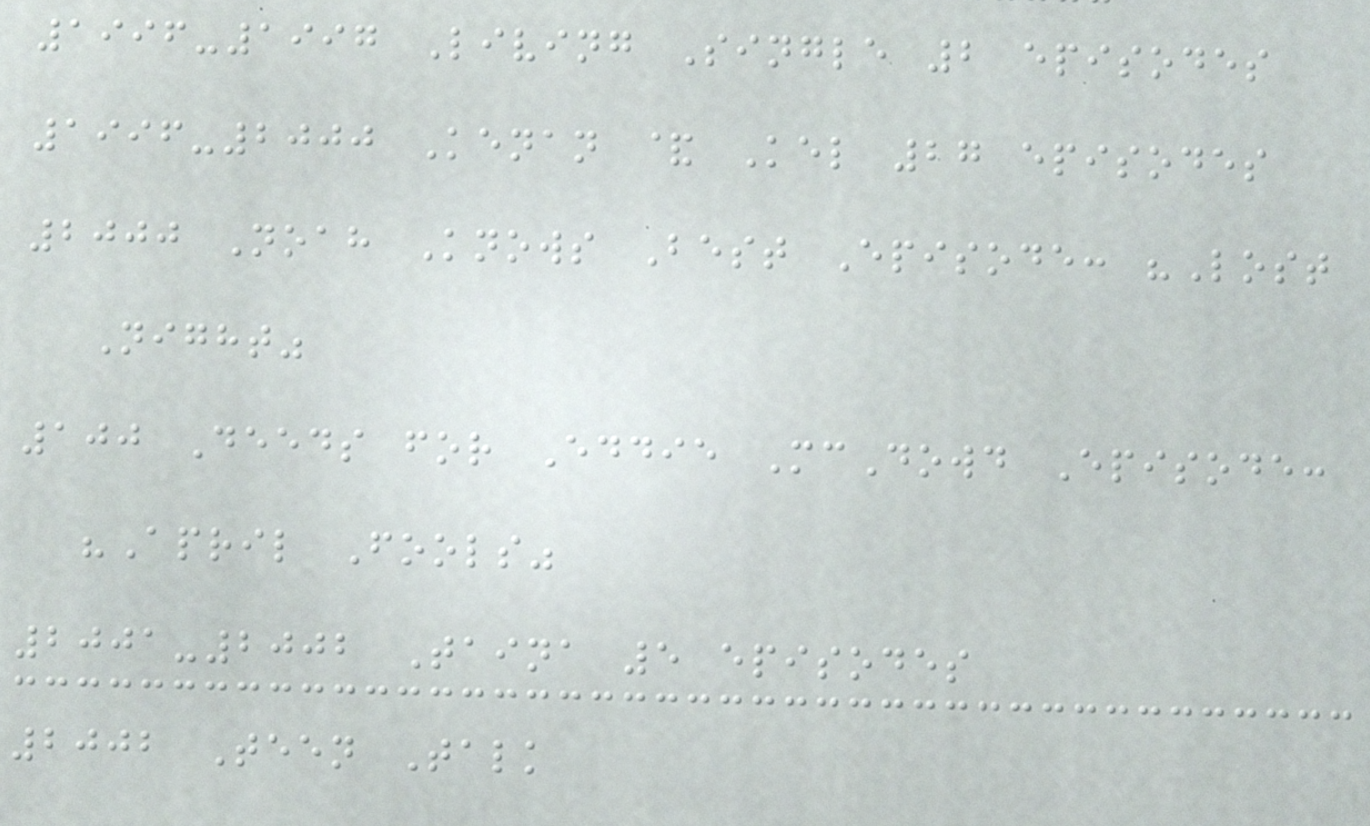1996-1997 Living Single 2 episodes
1996-2000 Kenan & Kel 27 episodes
2000 Noah Knows Best Episode: "Lost
Night"
100 Deeds for Eddie McDowd Episode:
"April Fools"
2001-2002 Taina 5 episodes
2002 Teen Talk
